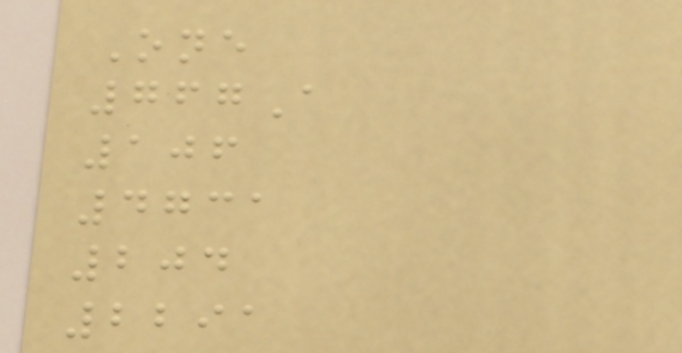One
767A
106
4731
204
2291
